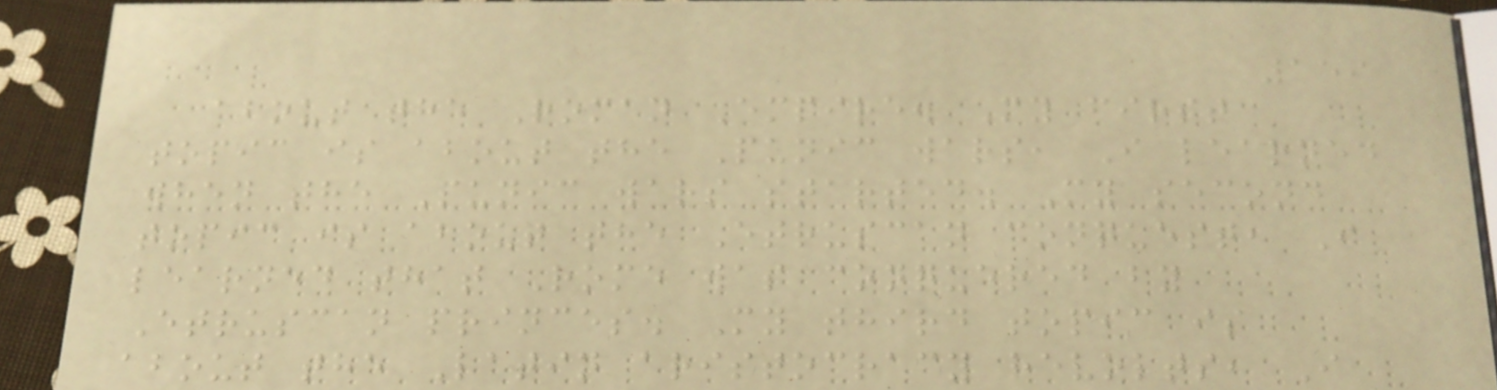159
about the Roman Empire. My first
topic is about the Punic wars, I learned
when the Punic wars started. My second
topic is about the Etruscan conquest, I
learned that Rome was conquered by
Etruscan princes. My third topic is
about the Latin aristocracy revolts, I
